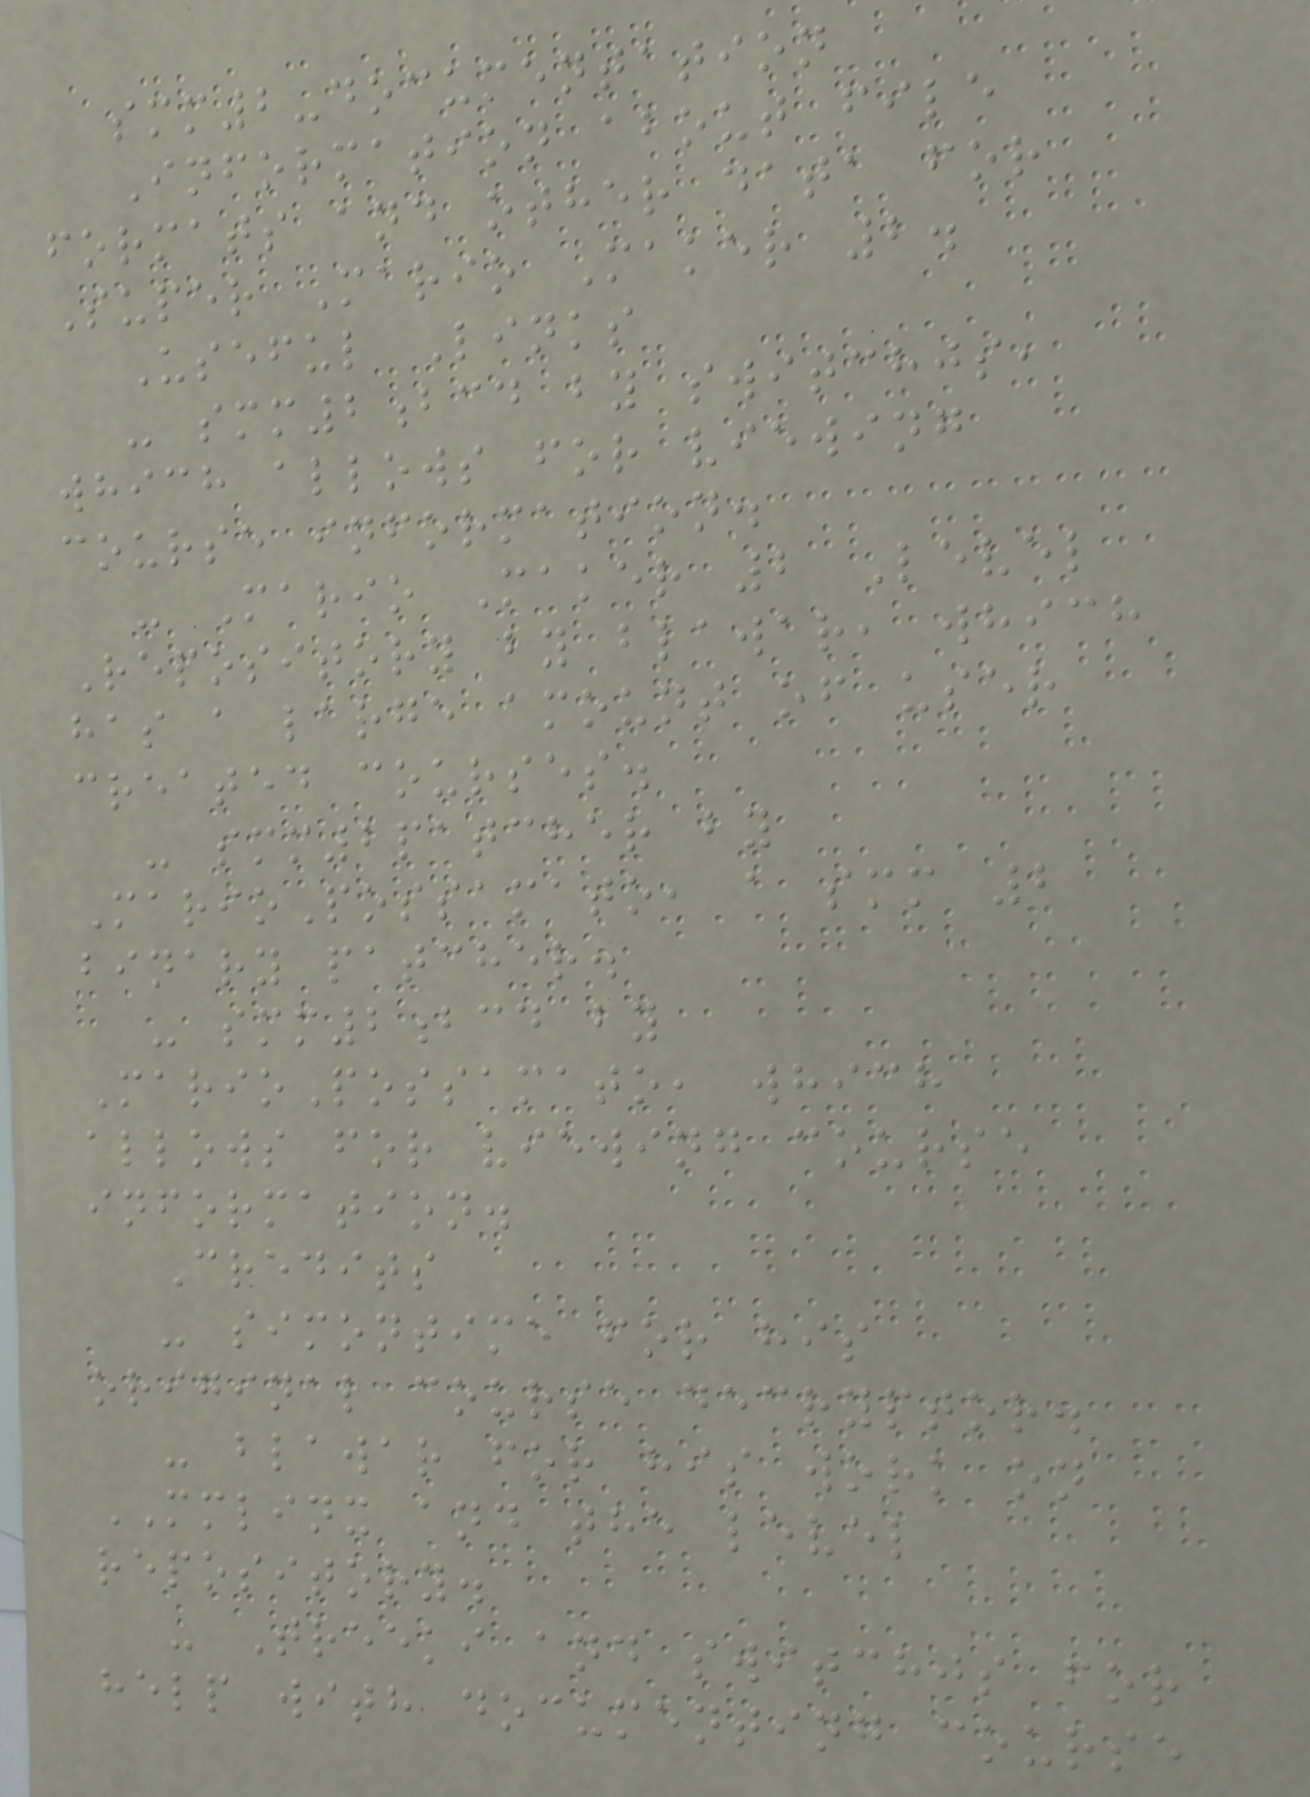smm2-documentation
Information about file
formats and other data for
Super Mario Maker 2.
Useful Links
- smm2bcd by switchjs,
which allows for viewing
course information.
- Mario Maker 2 Level
Repository by blawar, which
has a large amount of user
created courses.
- smm2patcher by
MarioPossamato, a smm 2
binary patcher.
- smm2bcd by
MarioPossamato, which
allows for viewing course
information.
Credits
- simontime for his
original course decryptor.
- blawar for his work on
MMLINX and the level
repository.
- Treeki and switchjs for
help with documenting course
